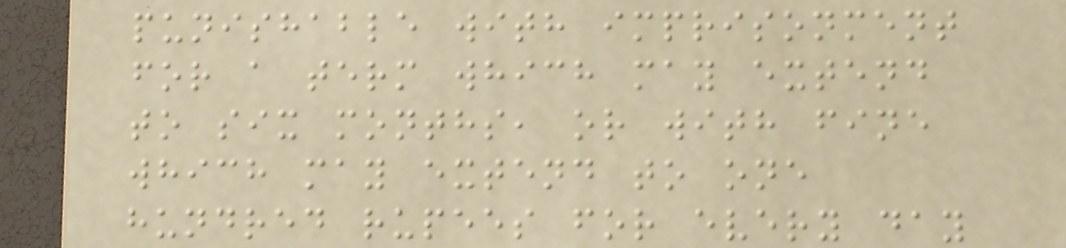punishable with imprisonment
for a term which may extend
to six months, or with fine
which may extend to one
hundred rupees for every day
